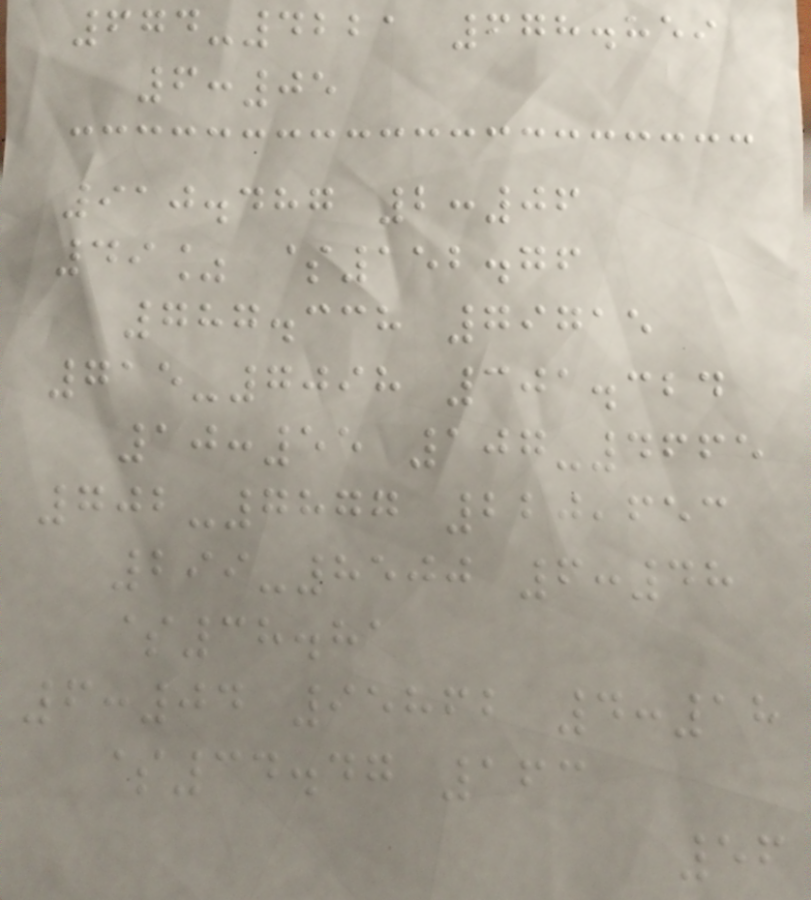674-4221 678.859
6:05
910.487 2:06
49% $152.76
787.338 79715
715-7098 301.324
10:55 107-4665
702-7877 220,653
299-8500 6:48
$38.81
6:04 95862 4:18
$34.47 163
56
